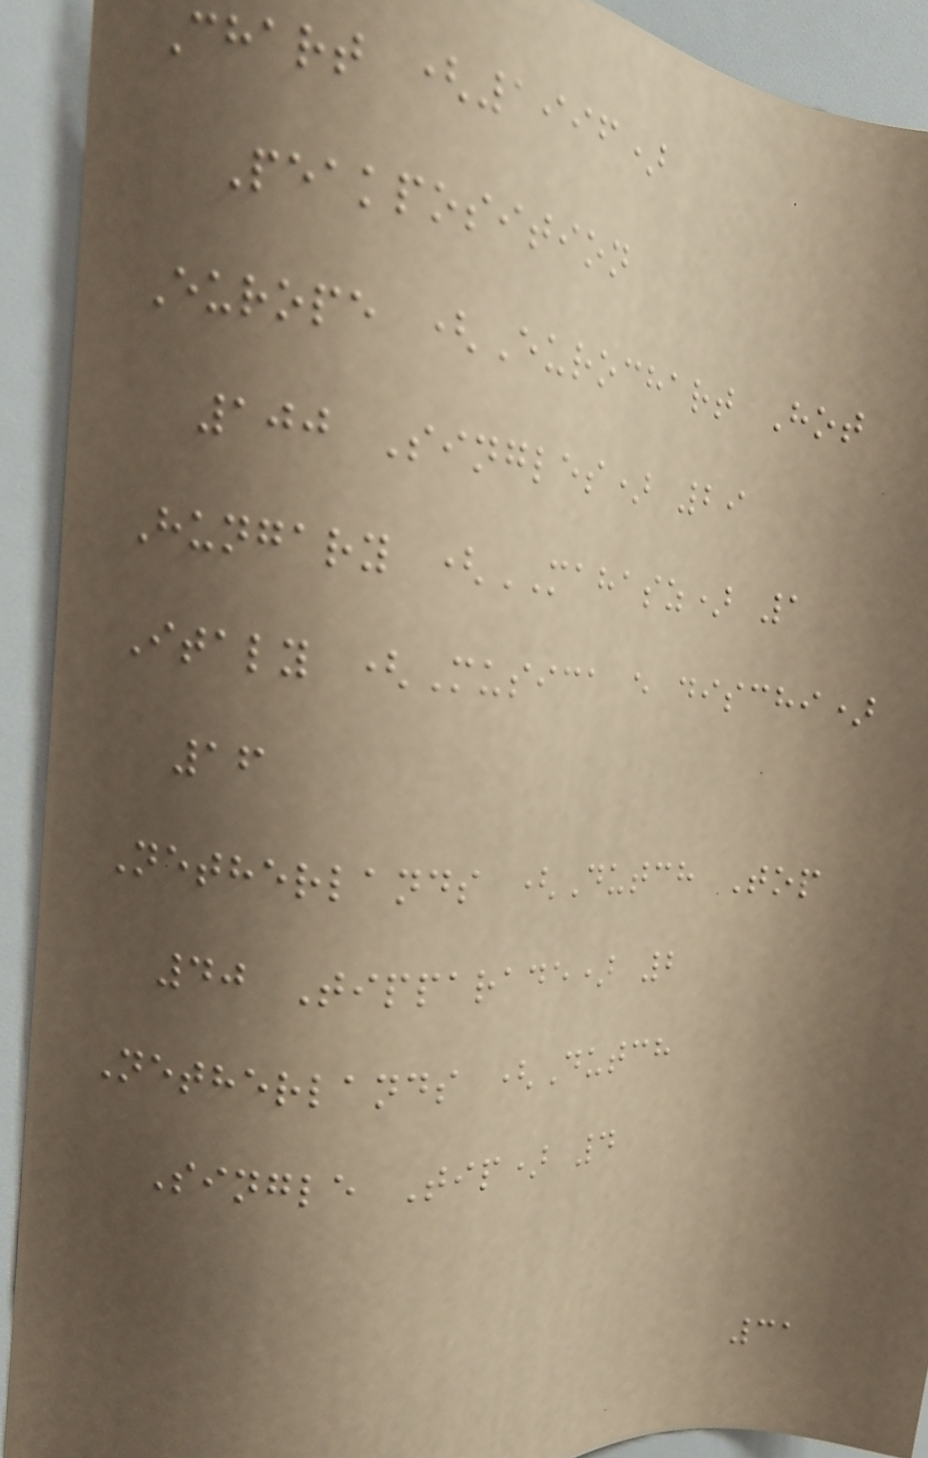Chart (1996)
Peakposition
Europe (Eurochart Hot
100 Singles) 29
Hungary (MAHASZ) 1
Italy (Musica e dischi)
16
Netherlands (Dutch Top
40 Tipparade) 2
Netherlands (Dutch
Single Tip) 4
31
